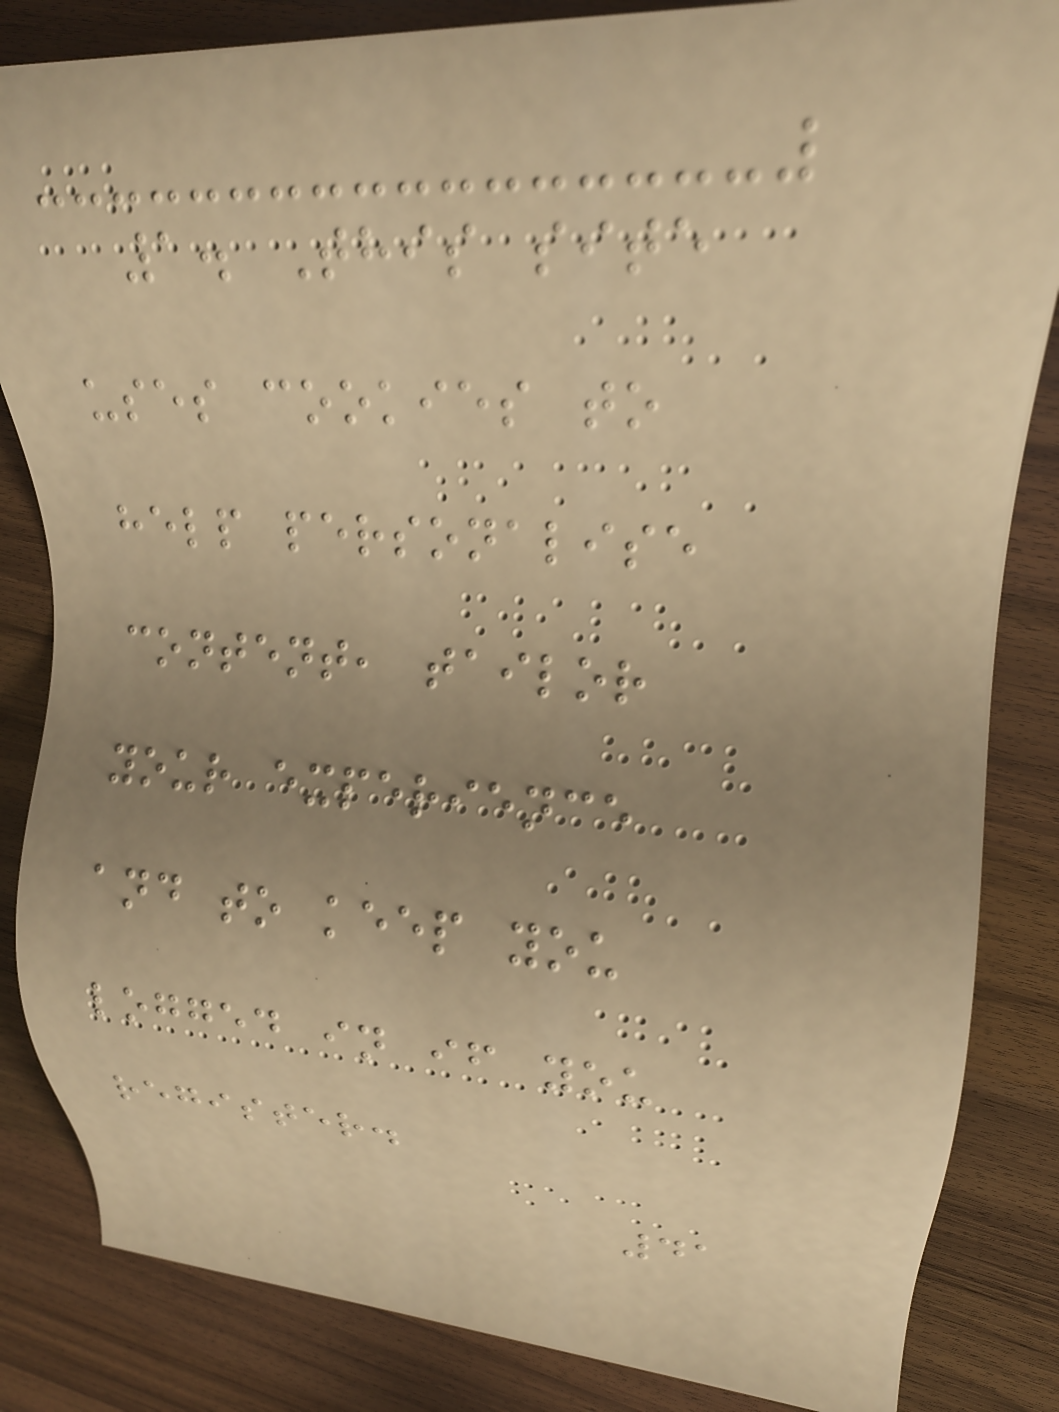1. This site
uses cookies to
help personalise
content, tailor
your experience
and to keep you
logged in if you
register.
41
